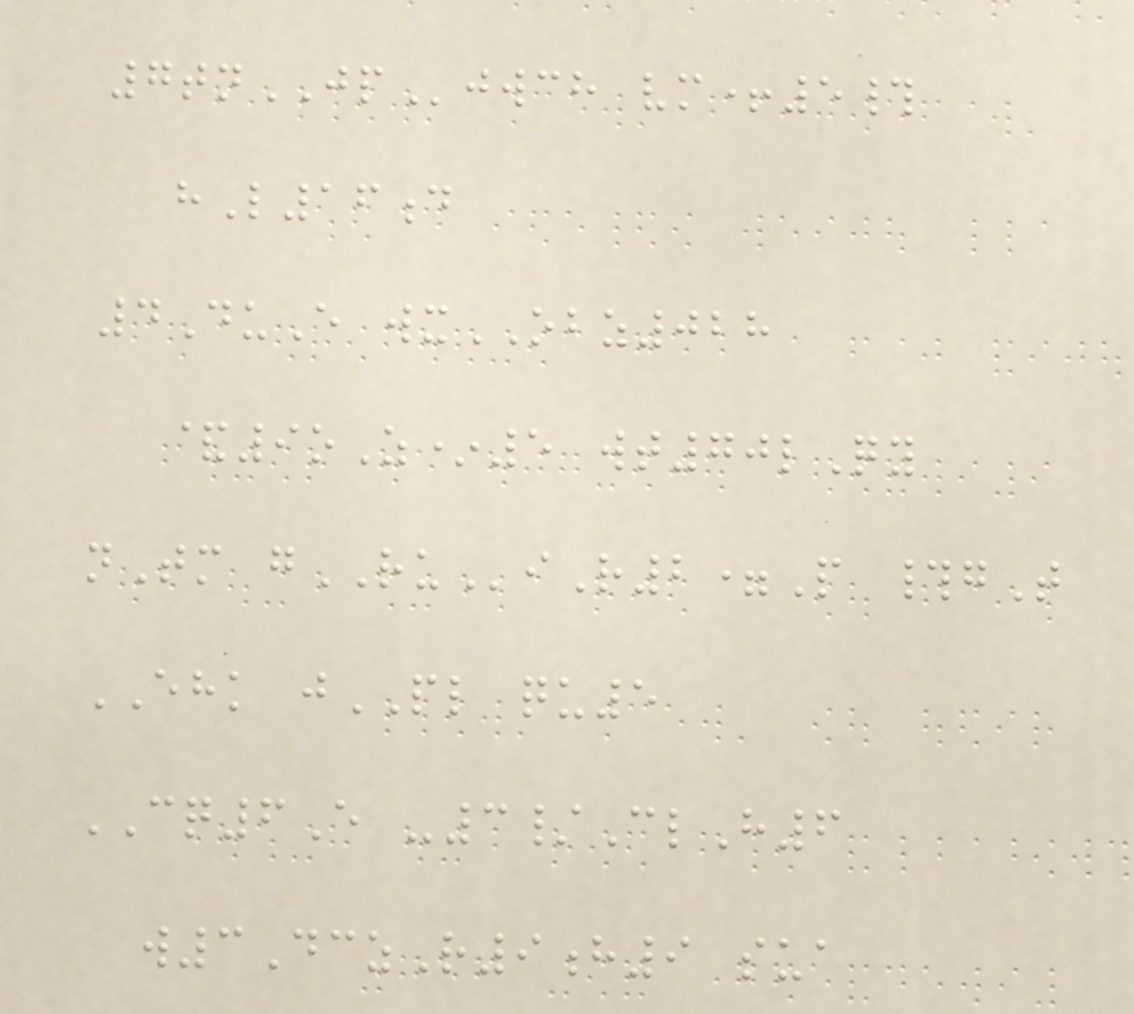7tnJPjwch vm+5#
hL16d
4DuE wxOBZ028
&9oZ*5 wt70lQy
nTm gRUiR2=P #gT
EHK jPL qu5
CQ6E -3/ClH6
w3DczR9h9 sua
